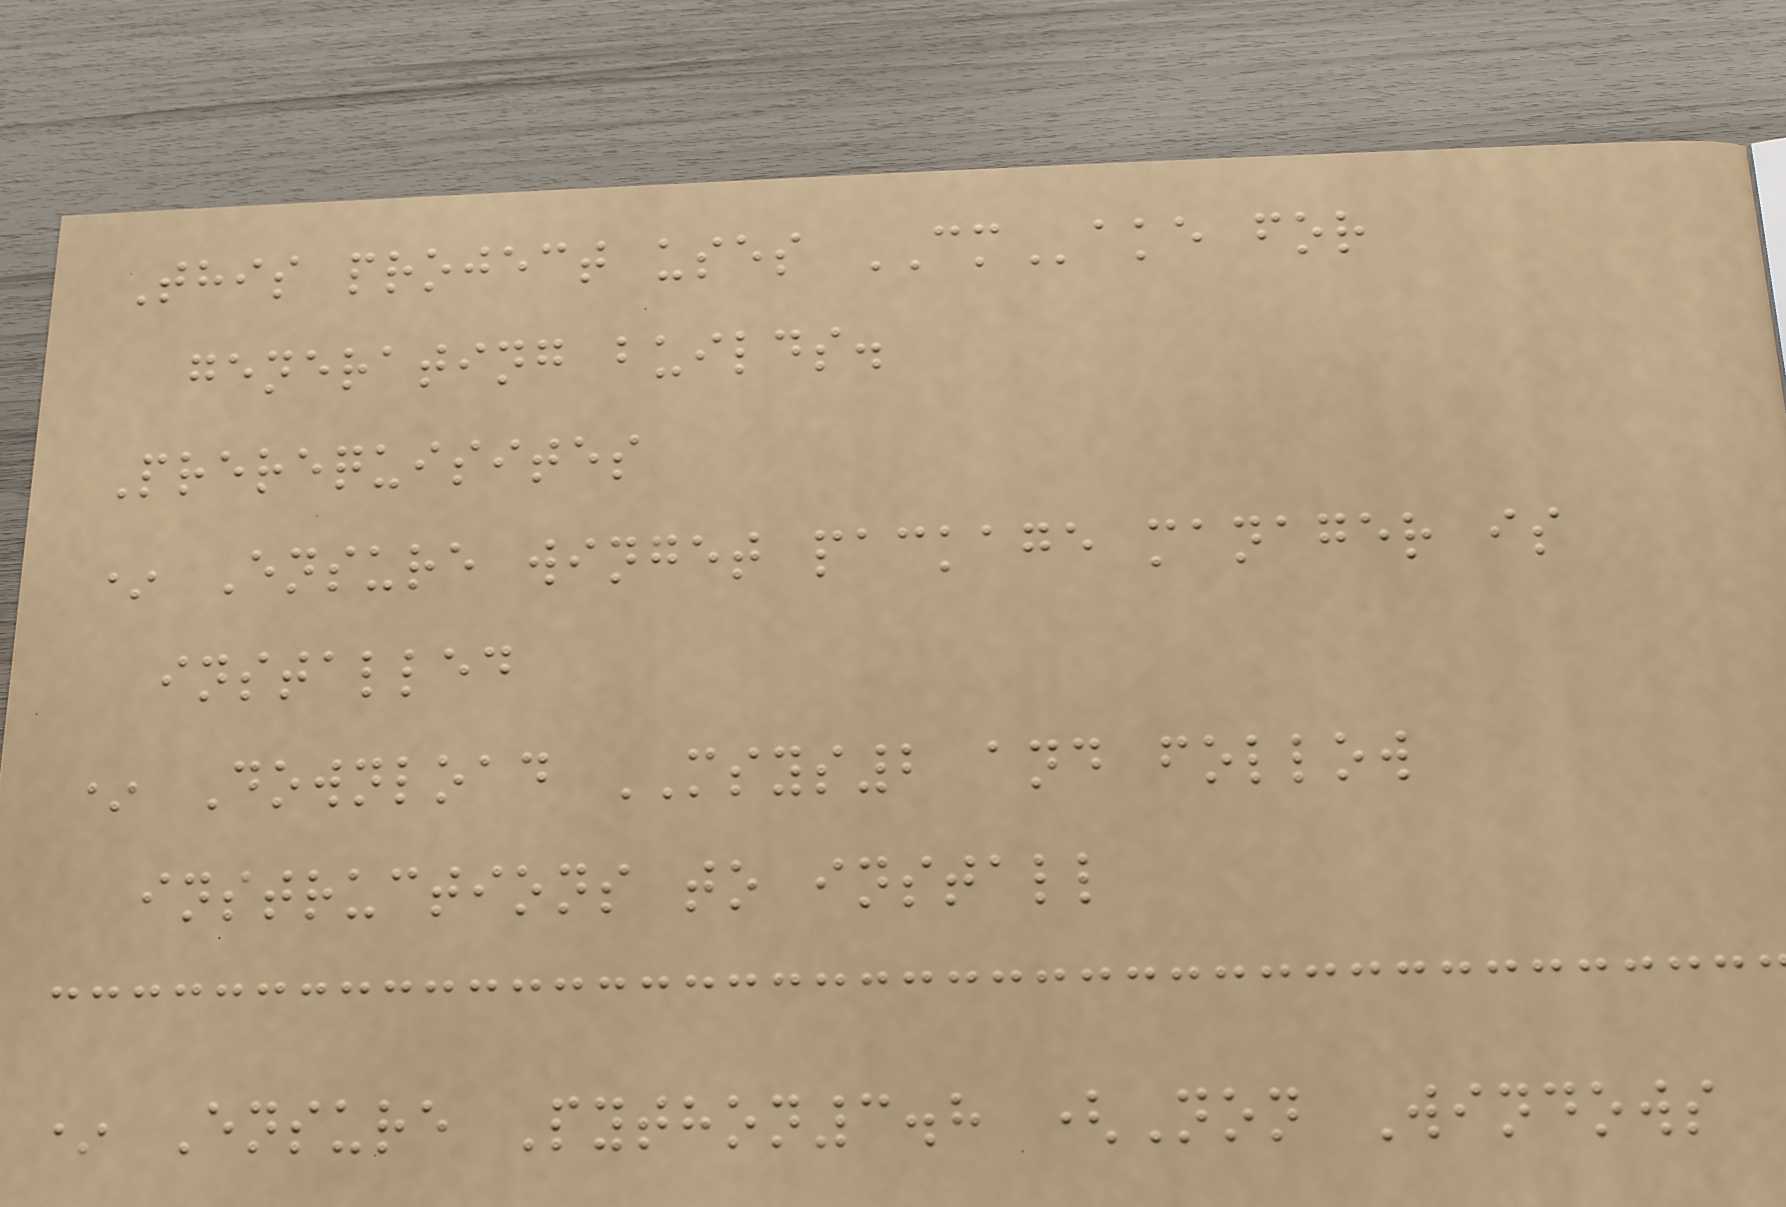This project uses CMake for
generating builds.
Prerequisites
* Ensure winget package manager is
installed
* Download MSYS2 and follow
instructions to install
* Ensure Python3.8 (Non Windows
